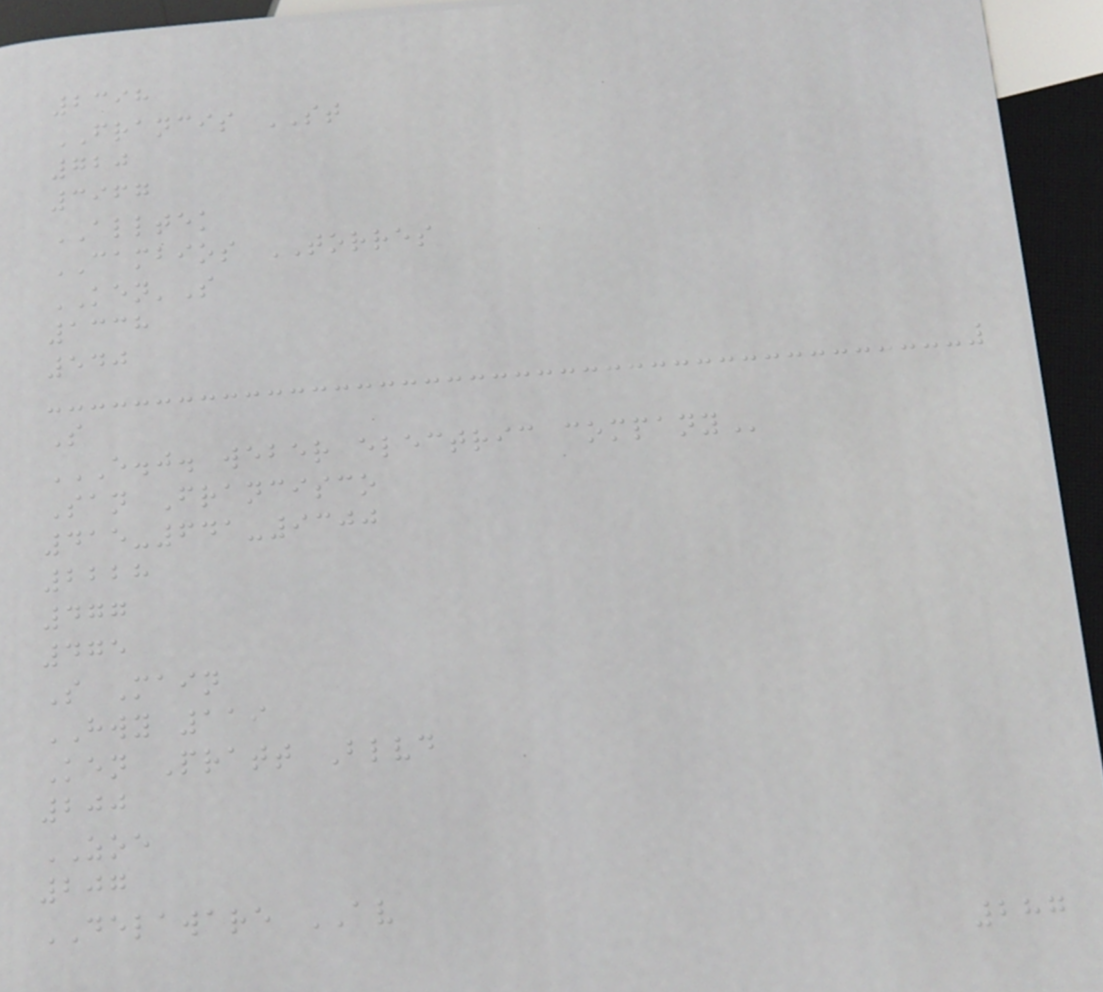2398
FRANCIS ST
720
3967
ALLTEK
CAMBIOS TORRES
KEN'S
1338
540
S
E.J. WEBER ELECTRIC COMPANY
San Francisco
415-641-9300
2228
477
475
S Main
HWY 119
Ken Pratt Blvd
200
ZOE
207
DELAWARE AV
287
